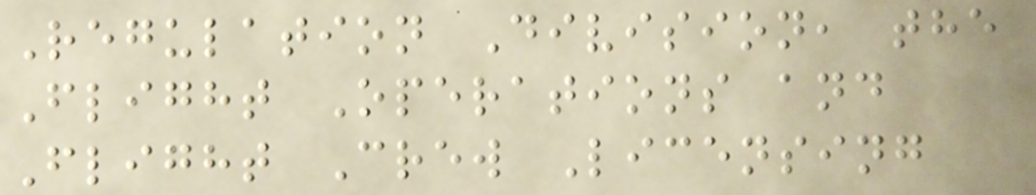Regulation Division, the
Flight Operations and
Flight Crew Licensing
